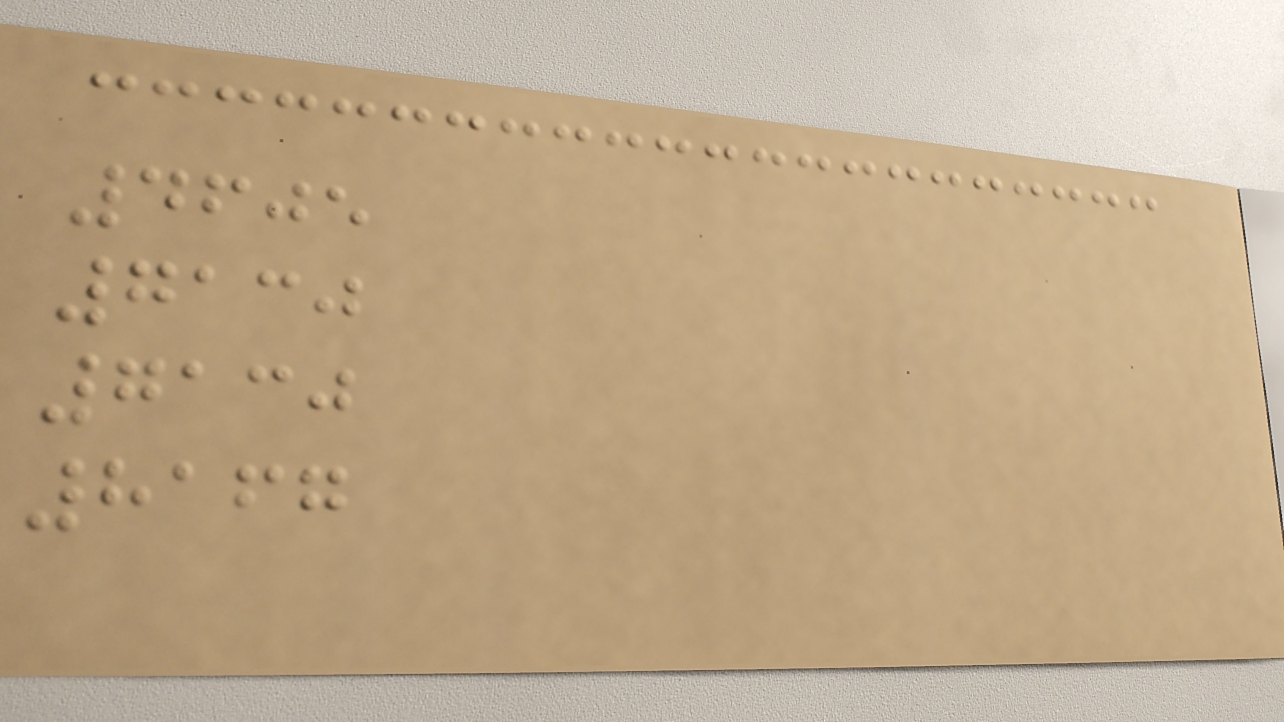4605
7130
7130
8167
